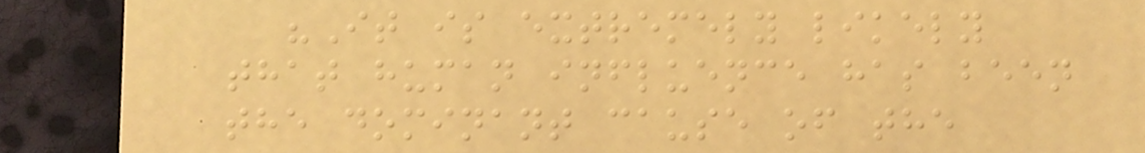"It is extremely likely
that human influence has been
the dominant cause of the
